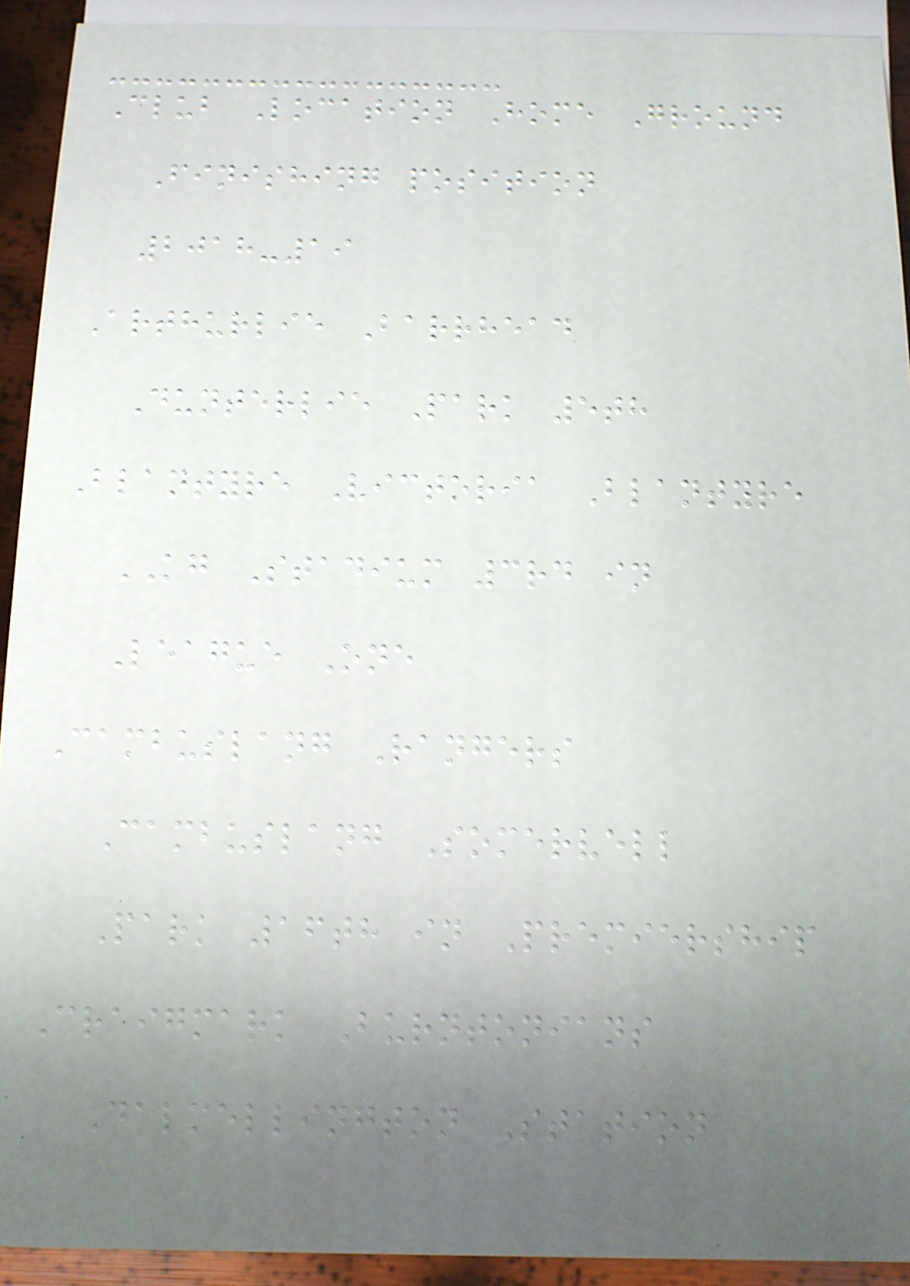Club Location Home Ground
Finishing position
2018-19
Arthurlie Barrhead
Dunterlie Park 5th
Blantyre Victoria Blantyre
KG Stadium 3rd in
League One
Cambuslang Rangers
Cambuslang Somervell
Park 16th in Premiership
Craigmark Burntonians
Dalmellington Station
